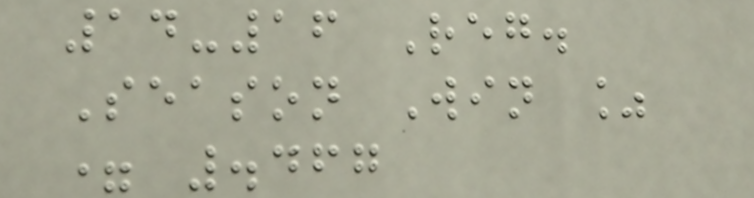14-16 Reg.
Season Win %
= .467
